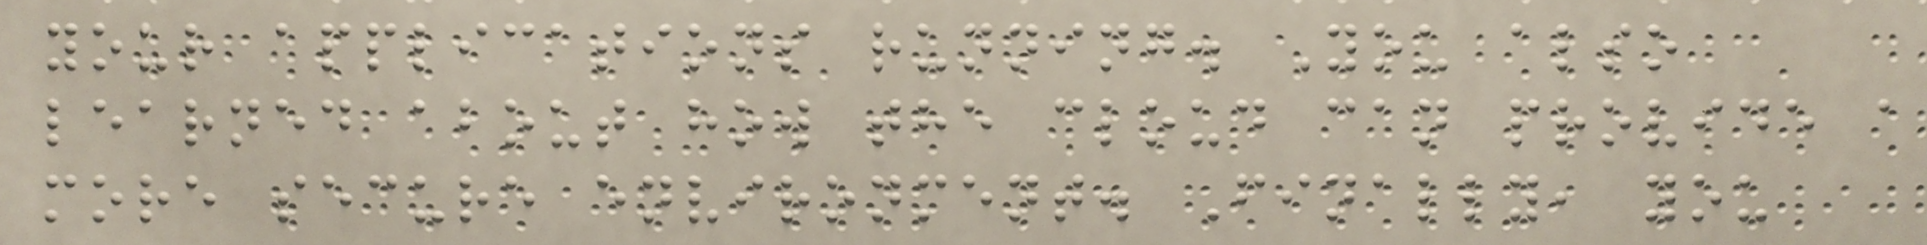your applications running. You also
learned about how the cloud can provide a
more secure environment. Finally, you
